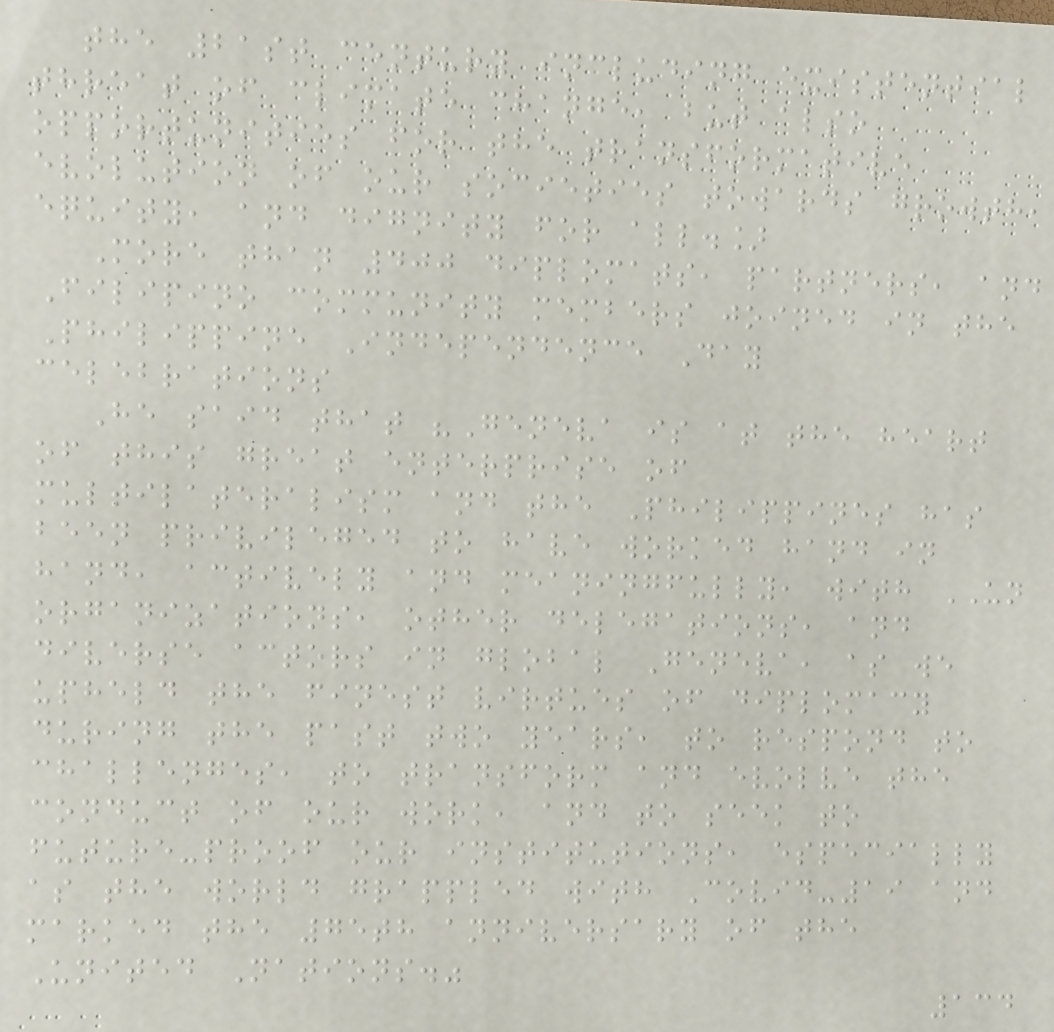the 21st century including existential
threat of climate change, but also
opportunities for the transformative
evolution of our societies towards growth,
equity, and dignity for all.]
More than 400 diplomats, partners, and
Filipino community members joined in the
Philippine Independence Day
celebrations
He said that "Geneva is at the heart
of this great enterprise of
multilateralism and the Philippines has
been privileged to have worked hand in
hand, actively and meaningfully, with UN
organizations, other delegations, and
diverse actors in global Geneva, as we
upheld the finest virtues of diplomacy
during the past two years, to respond to
challenges, to transform and evolve the
conduct of our work, and to seek to
future-proof our institutions, especially
as the world grappled with Covid-19 and
marked the 75th anniversary of the
United Nations."
134
